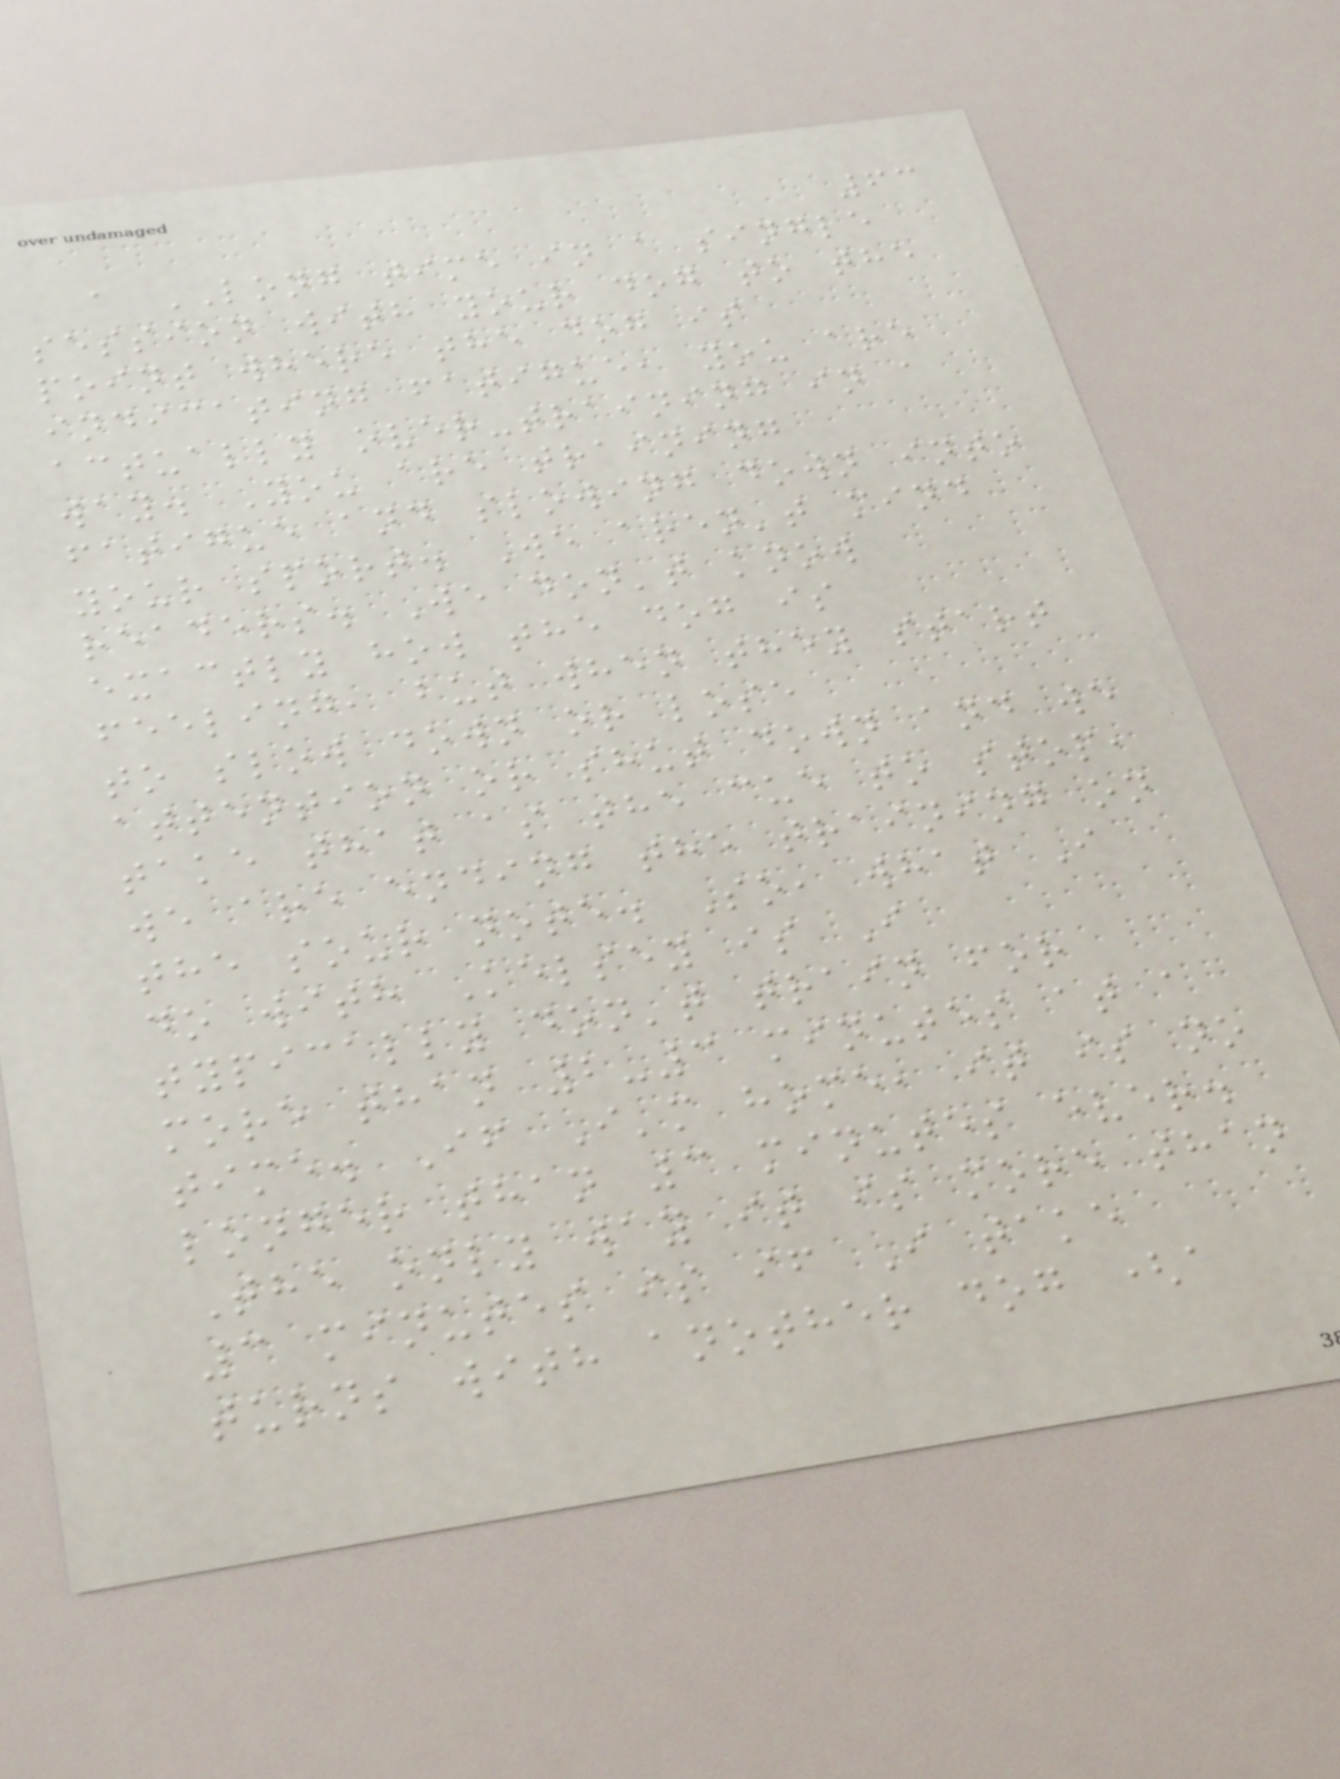63
a LONG time in a single
session with your dog to the
point where the dog is
indicating fatigue, you are
actually over-training in a
way. You are training
fatigue and slowing down into
your sport. We aren't mind
readers. We don't know
exactly how the dog is
feeling, but when they start
to slow down or lose
attention or shut down and we
take that as the cue to stop,
we are ending the training on
the sour note. So, what I
do with Kelsey is I
typically don't train for
more than 2-3 minutes at a
time. If I'm home, it is no
longer than 3 minutes ever.
The only way it is more than
3 minutes is if I take
turns with another dog (a
